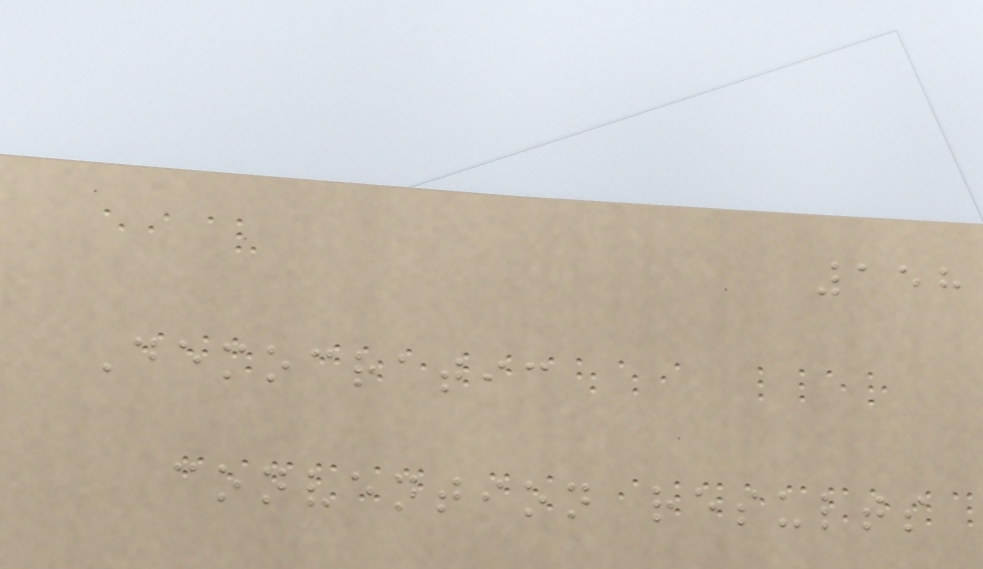158
Democratic
convention results
